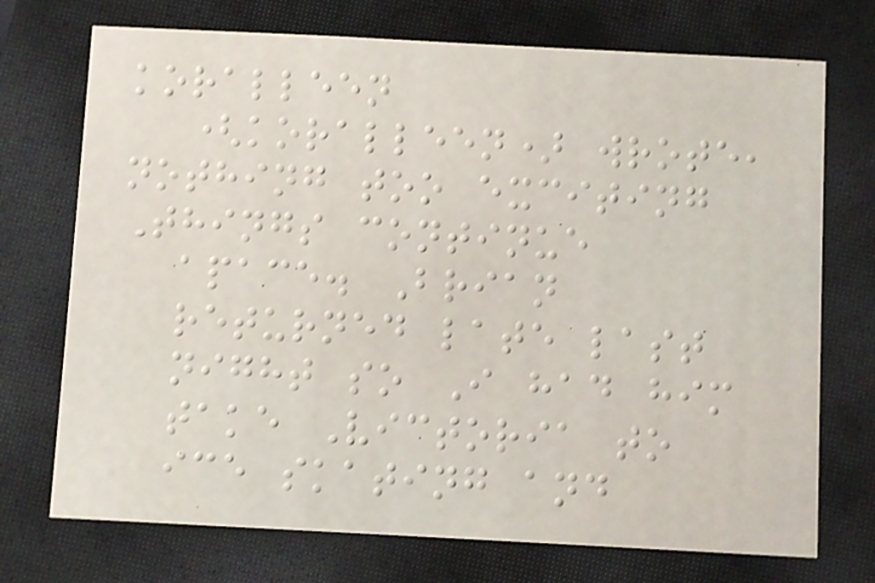koralleen
(koralleen) wrote,
nothing too exciting
Things continue
apace. Brian
returned late last
night so I had him
take Victoria to
ice skating and
